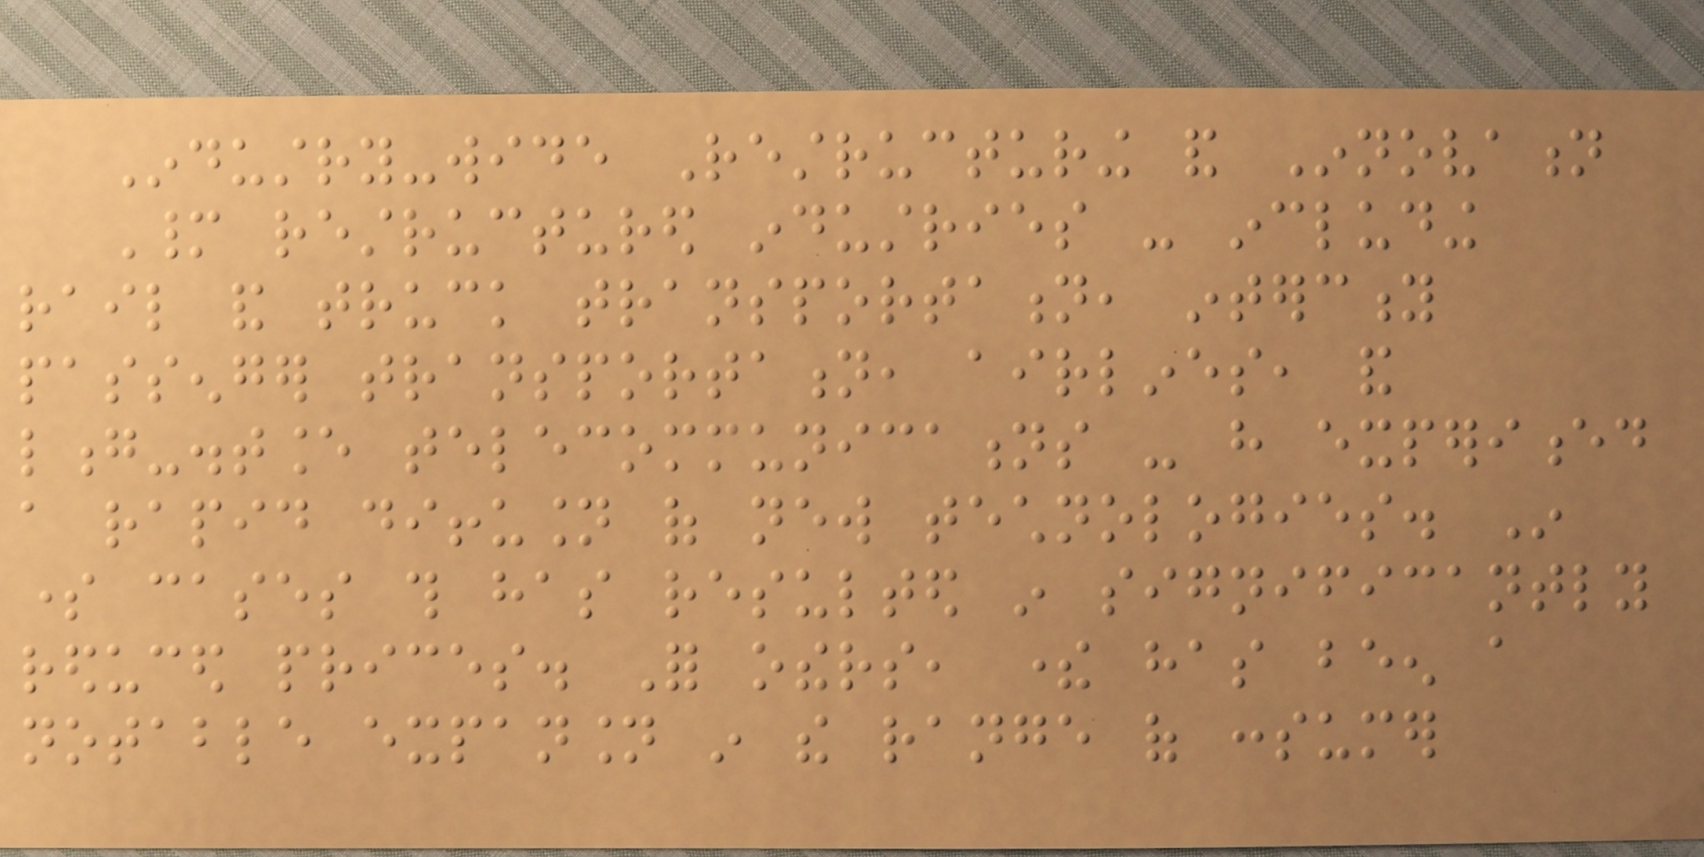Industry-wide Restructuring and Innovation
Many restructured industries - including
rail and truck transportation, intercity
passenger transportation, airlines, and
long-distance telecommunications - have experienced
a rapid diffusion of new technologies. In
some cases this has resulted in significantly
reduced prices. For others, there has been a
notable expansion in the range of consumer
